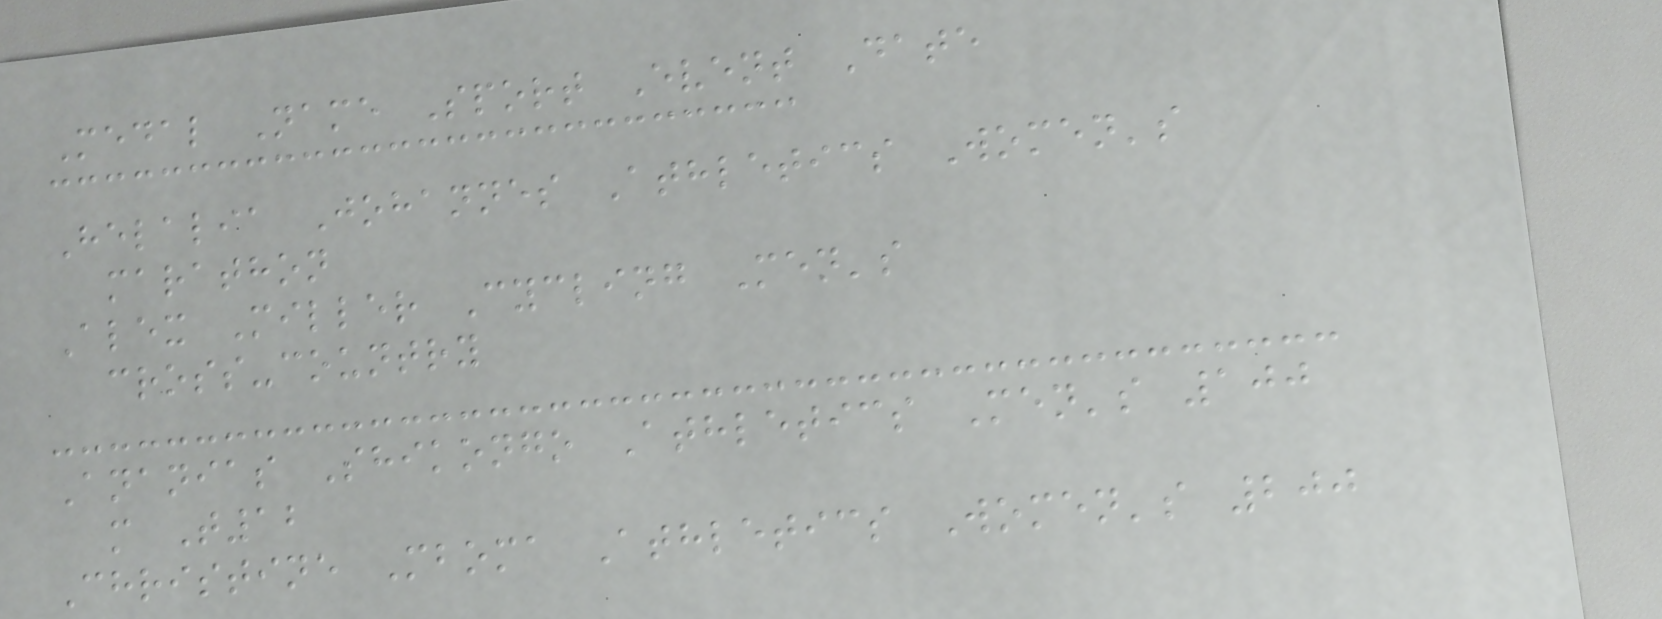Medal Name Sport Event Date
Helalia Johannes Athletics Women's
marathon
Alex Miller Cycling Men's
cross-country
Ananias Shikongo Athletics Men's 100
m T12
Christine Mboma Athletics Women's 200
